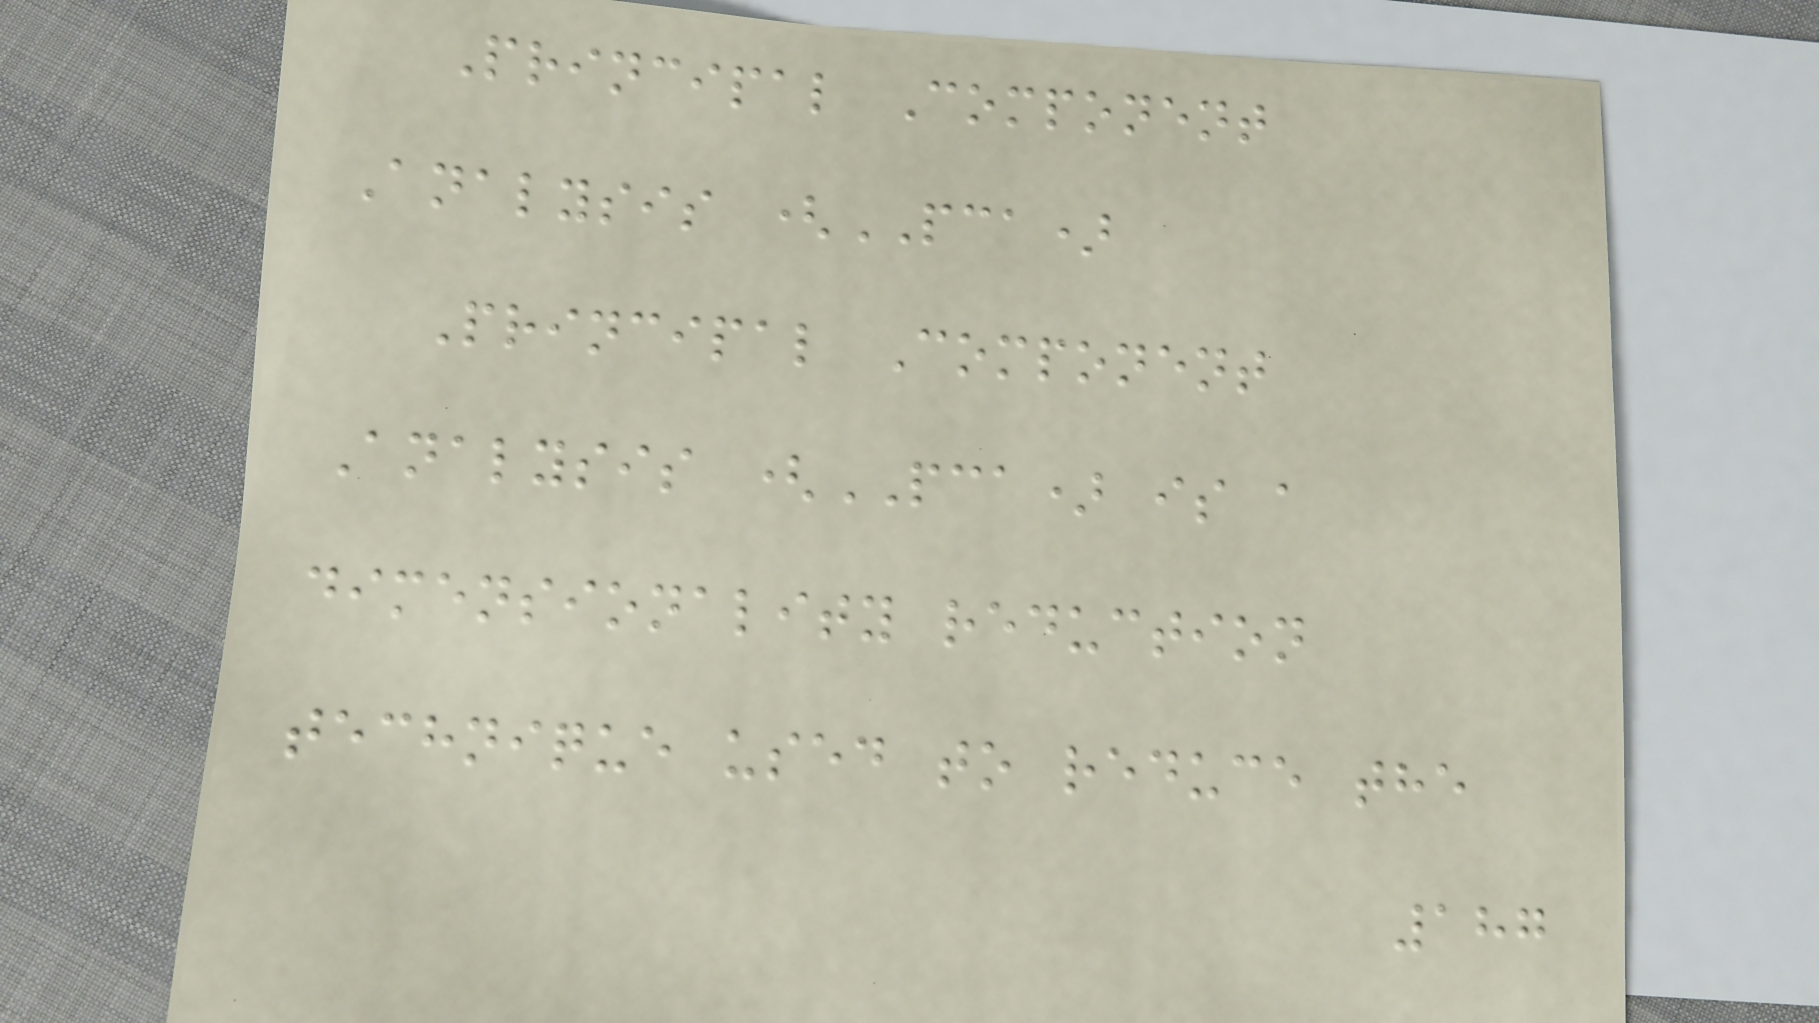Principal Component
Analysis (PCA)
Principal Component
Analysis (PCA) is a
dimensionality reduction
technique used to reduce the
187
